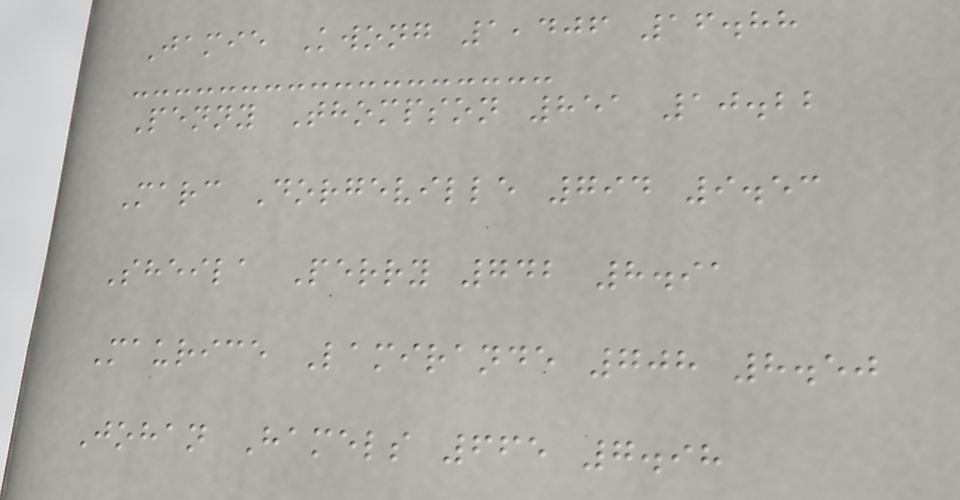Jamie Kwong 1,406 16.88
Penny Thompson 851 10.22
Marc Dorgeville 794 9.53
Sheila Perry 742 8.91
Maurice Lamirande 708 8.50
Johan Hamels 665 7.98
